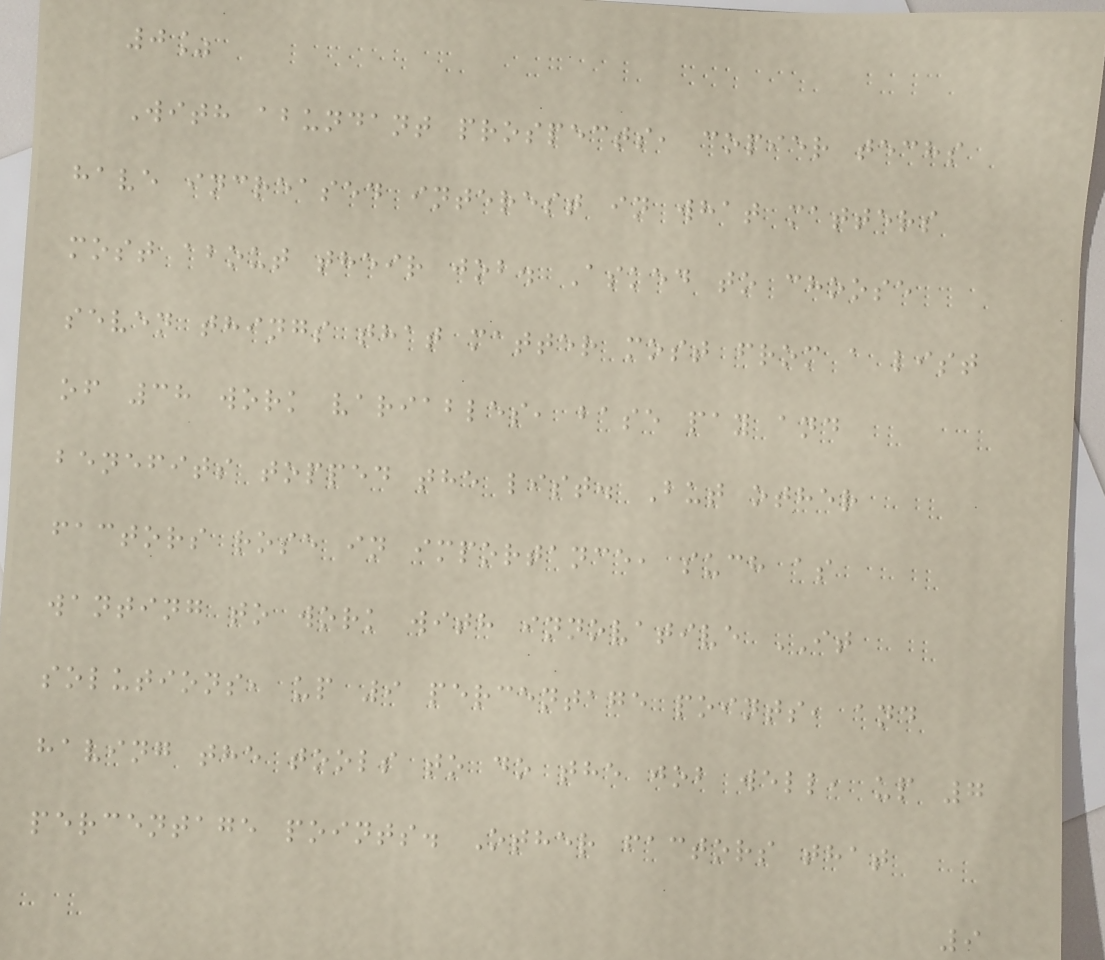0%
With abundant prospects, copier techs
have increased interest in what matters
most about their job. Asked to choose
seven things that matter most from a list
of 38 work variables, base pay and
benefits topped the list. But other
factors rose in importance, such as
wanting to work with innovative IT
solutions, up 9 percentage points, and
having the tools to do the job well, up 7
percentage points. Other factors that
9
